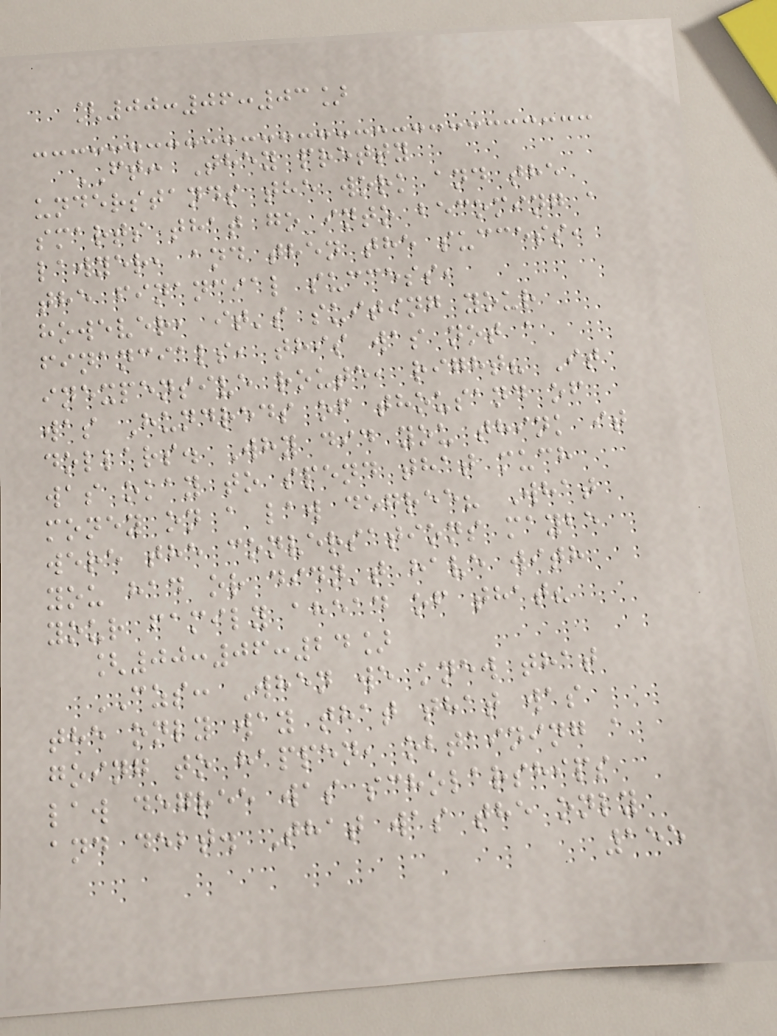[00:06:03]
FT: They pretty
understands the work and the
smarts that go into becoming a
lawyer, and then the success,
the financial success,
however, it's suiting your
financials, this was not a
inexpensive route, right? It
was Hundreds of thousand of
dollars. Why did you think it
was okay to spend that much
money on a law degree? What
were the conversations maybe
you had or didn't have with
your family ahead of that?
[00:06:24]
CZS: When we knew that
the only way that that was
going to happen, obtaining a
law degree was scholarships
and debt. That was the only
155
